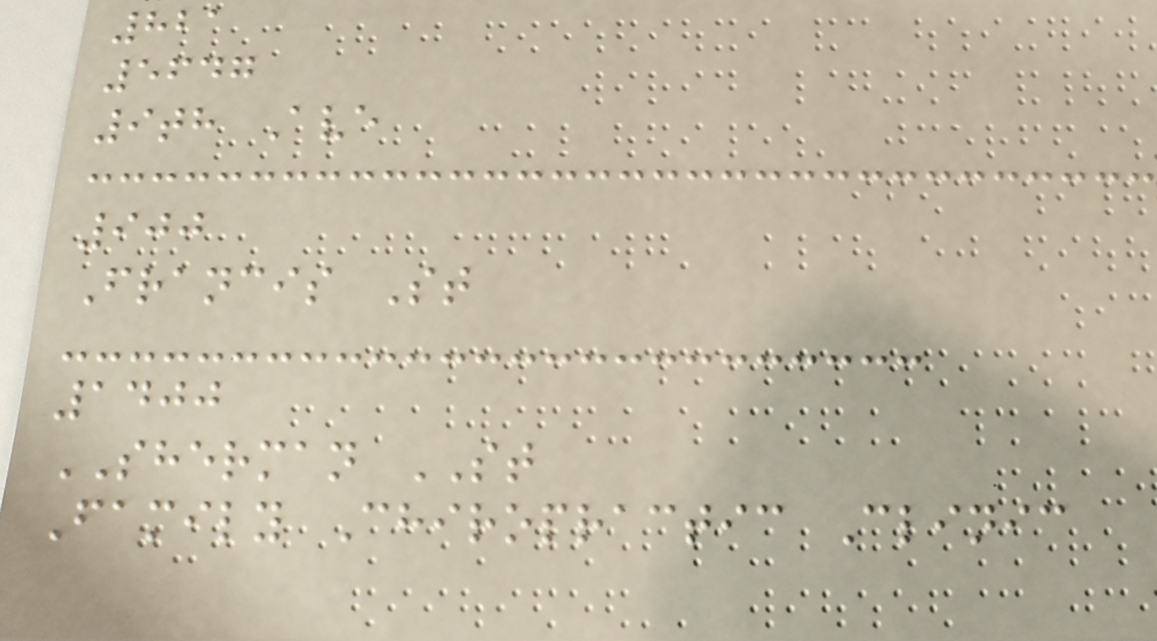821
5647
9th Ave
900
Francis St
1400
SHERMAN ST
Family Chiropractic Clinic
